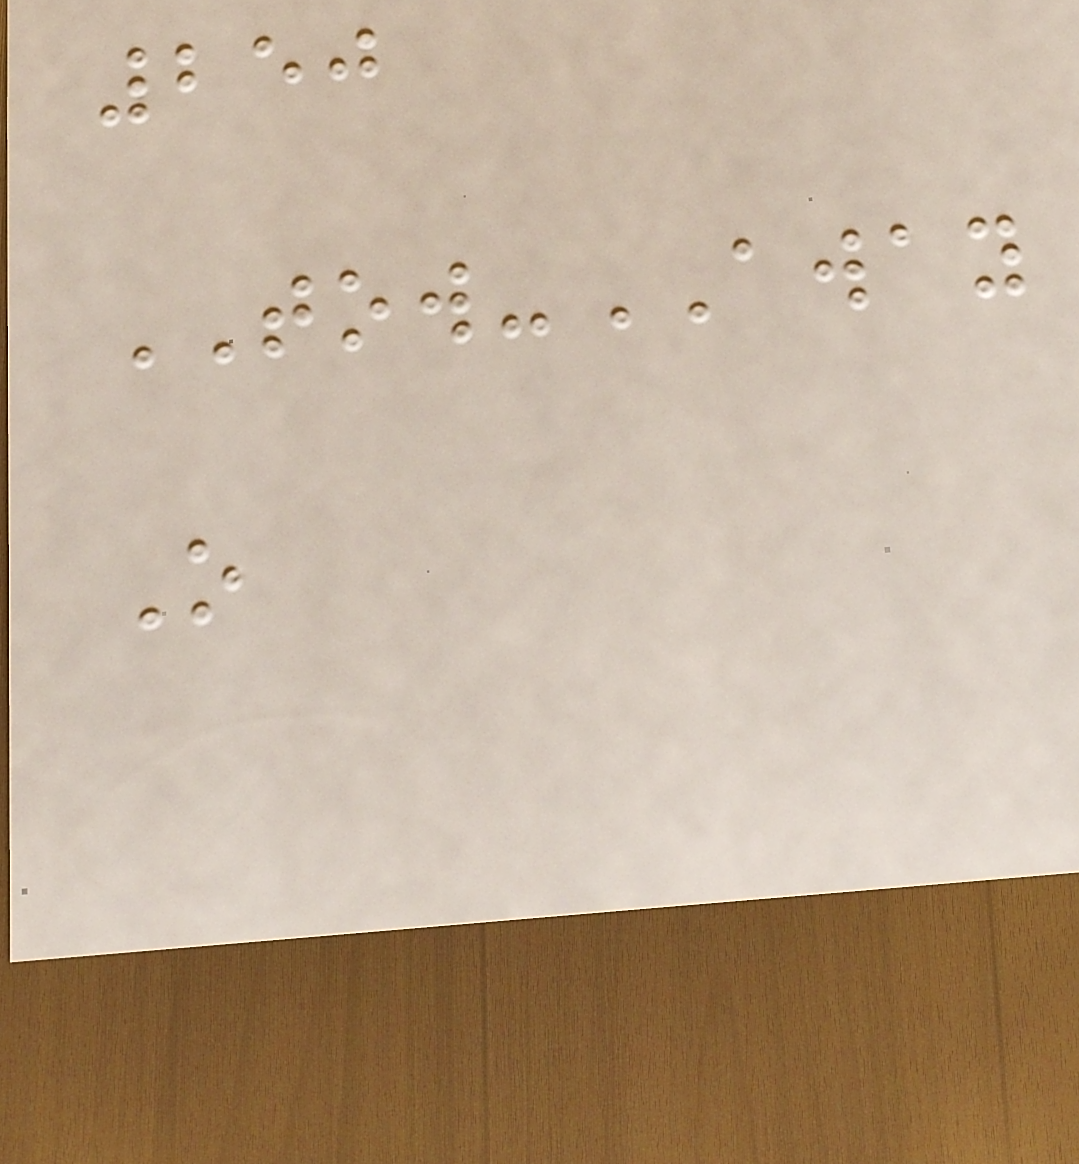250
TOW-AWAY
O
